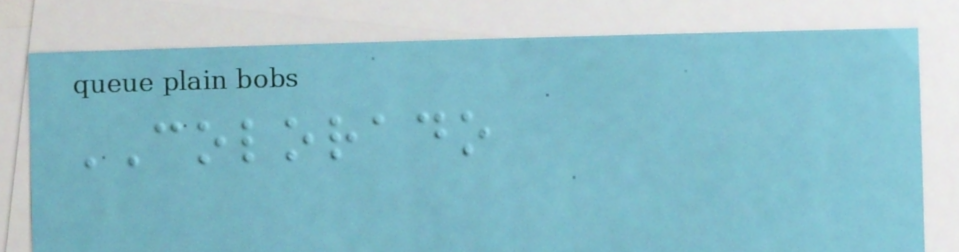COLORADO
